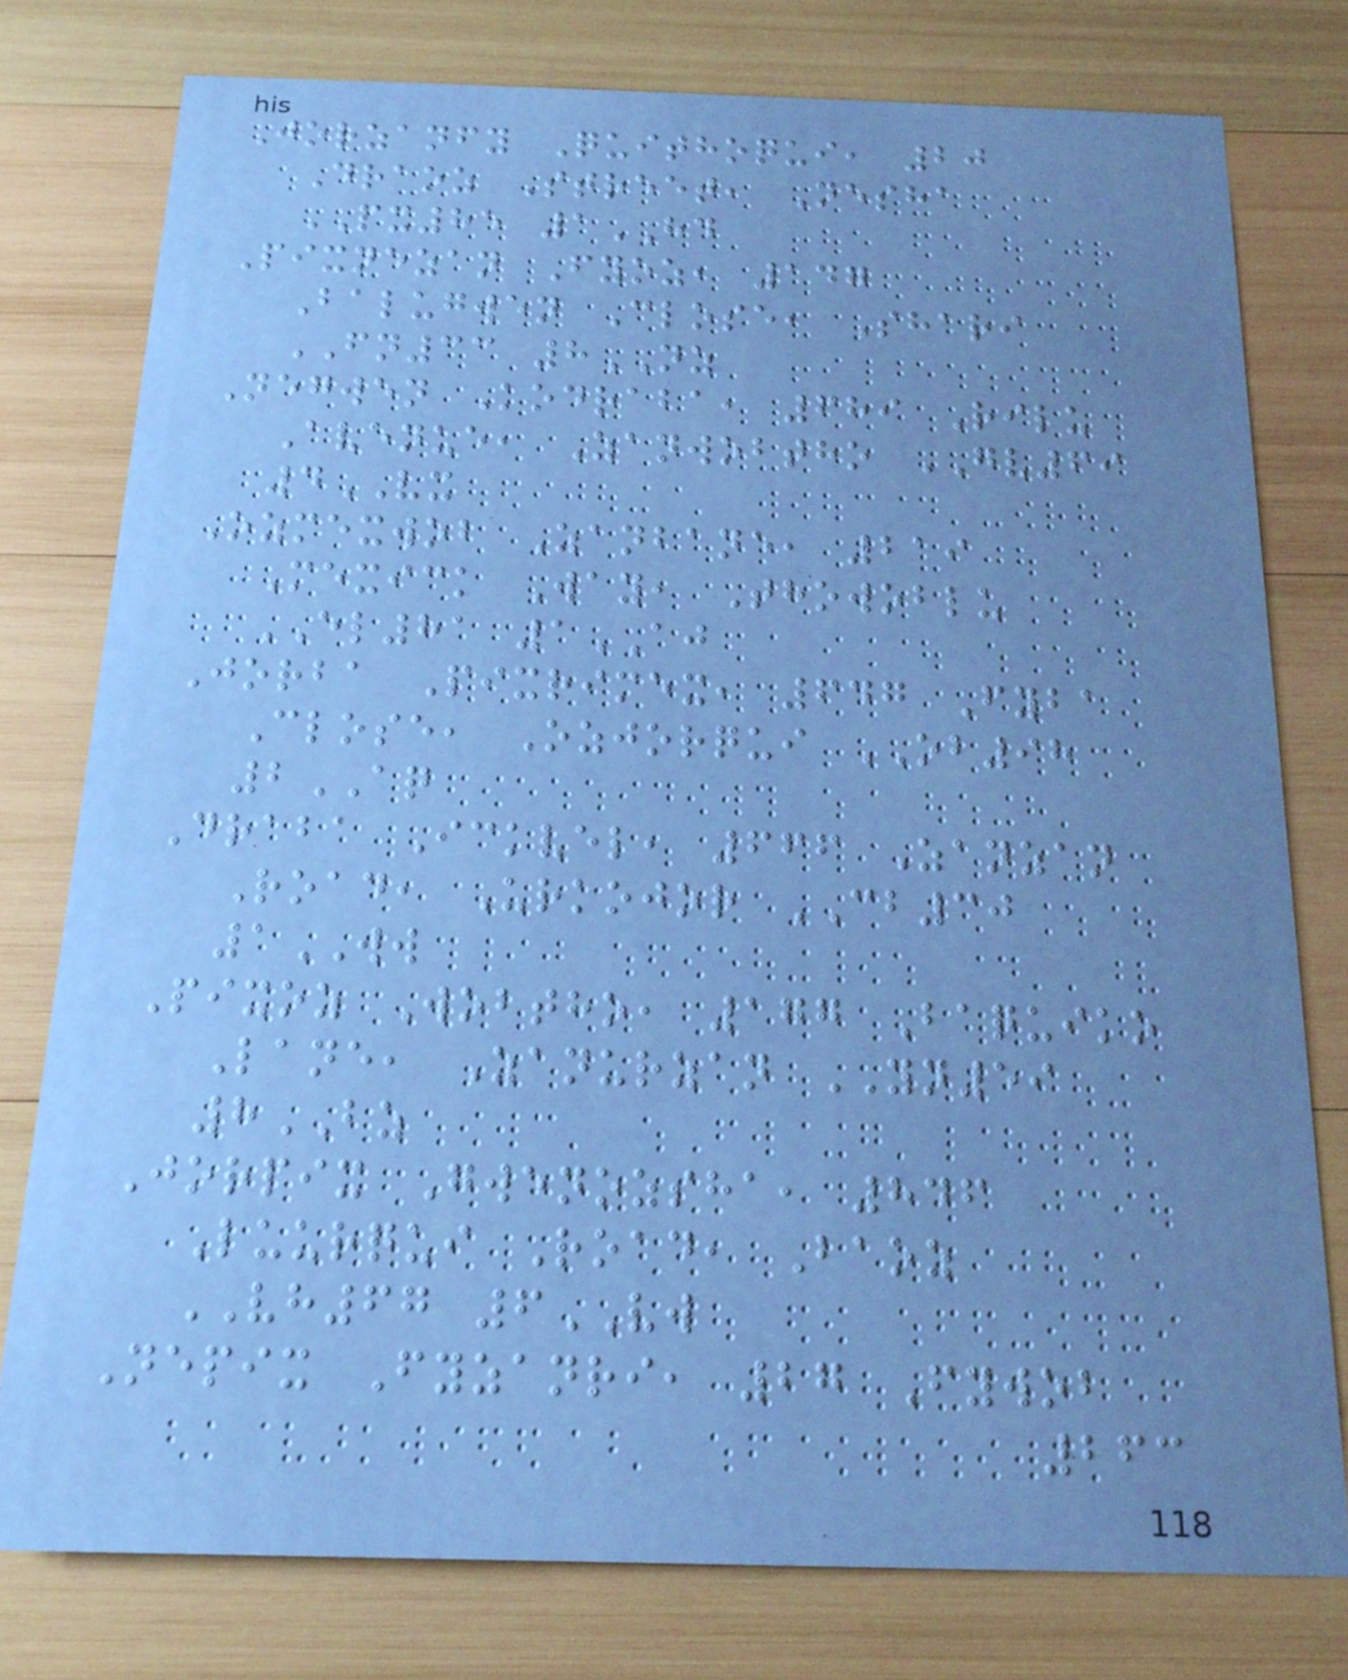Jorzanfy Quithoqui, 20
Draoz Street, Nesha
PX85 1HD
Pixnezan Fyoz, 147
Balugwen Close, Shari
FN33 8NZ
Negwen Kodraba, 689 Rilu
Avenue, Zanwobtho GV69
4VX
Ozmexwob Zanbane, 219
Mexick Way, Thowoblu
EL81 1AJ
Jorba Pixrimex, 647 Fyba
Close, Ozjorqui OB98
2AQ
Draba Ickvel, 666 Zanzan
Road, Urkojor CB30
1WW
Pixoz Wobtho, 177 Baquiko
Lane, Zanurzan YN59
8BZ
Jorpix Gwenozsha, 846
Luurqui Road, Baoz
VH67 6VW
Nepix Fyzanri, 27 Fywob
263
